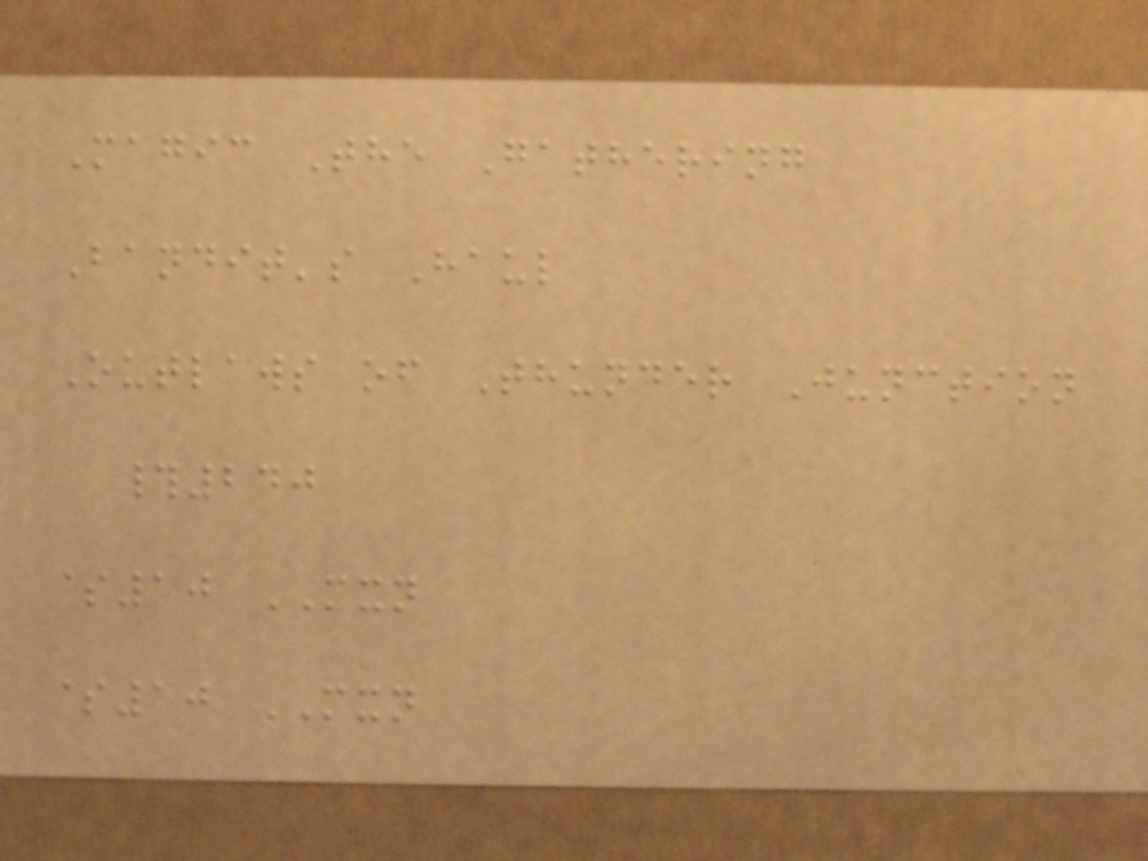Magic The Gathering
Bandit's Haul
Outlaws of Thunder Junction
#240
$10 MXN
$10 MXN
